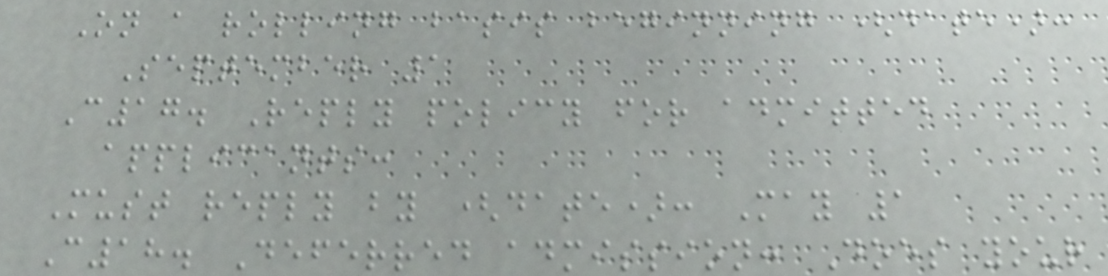On a rolling basis beginning (date):
September 1
C17. Reply policy for admitted
applicants:
Must reply by (date): May 1
C18. Deferred admission: Does your
